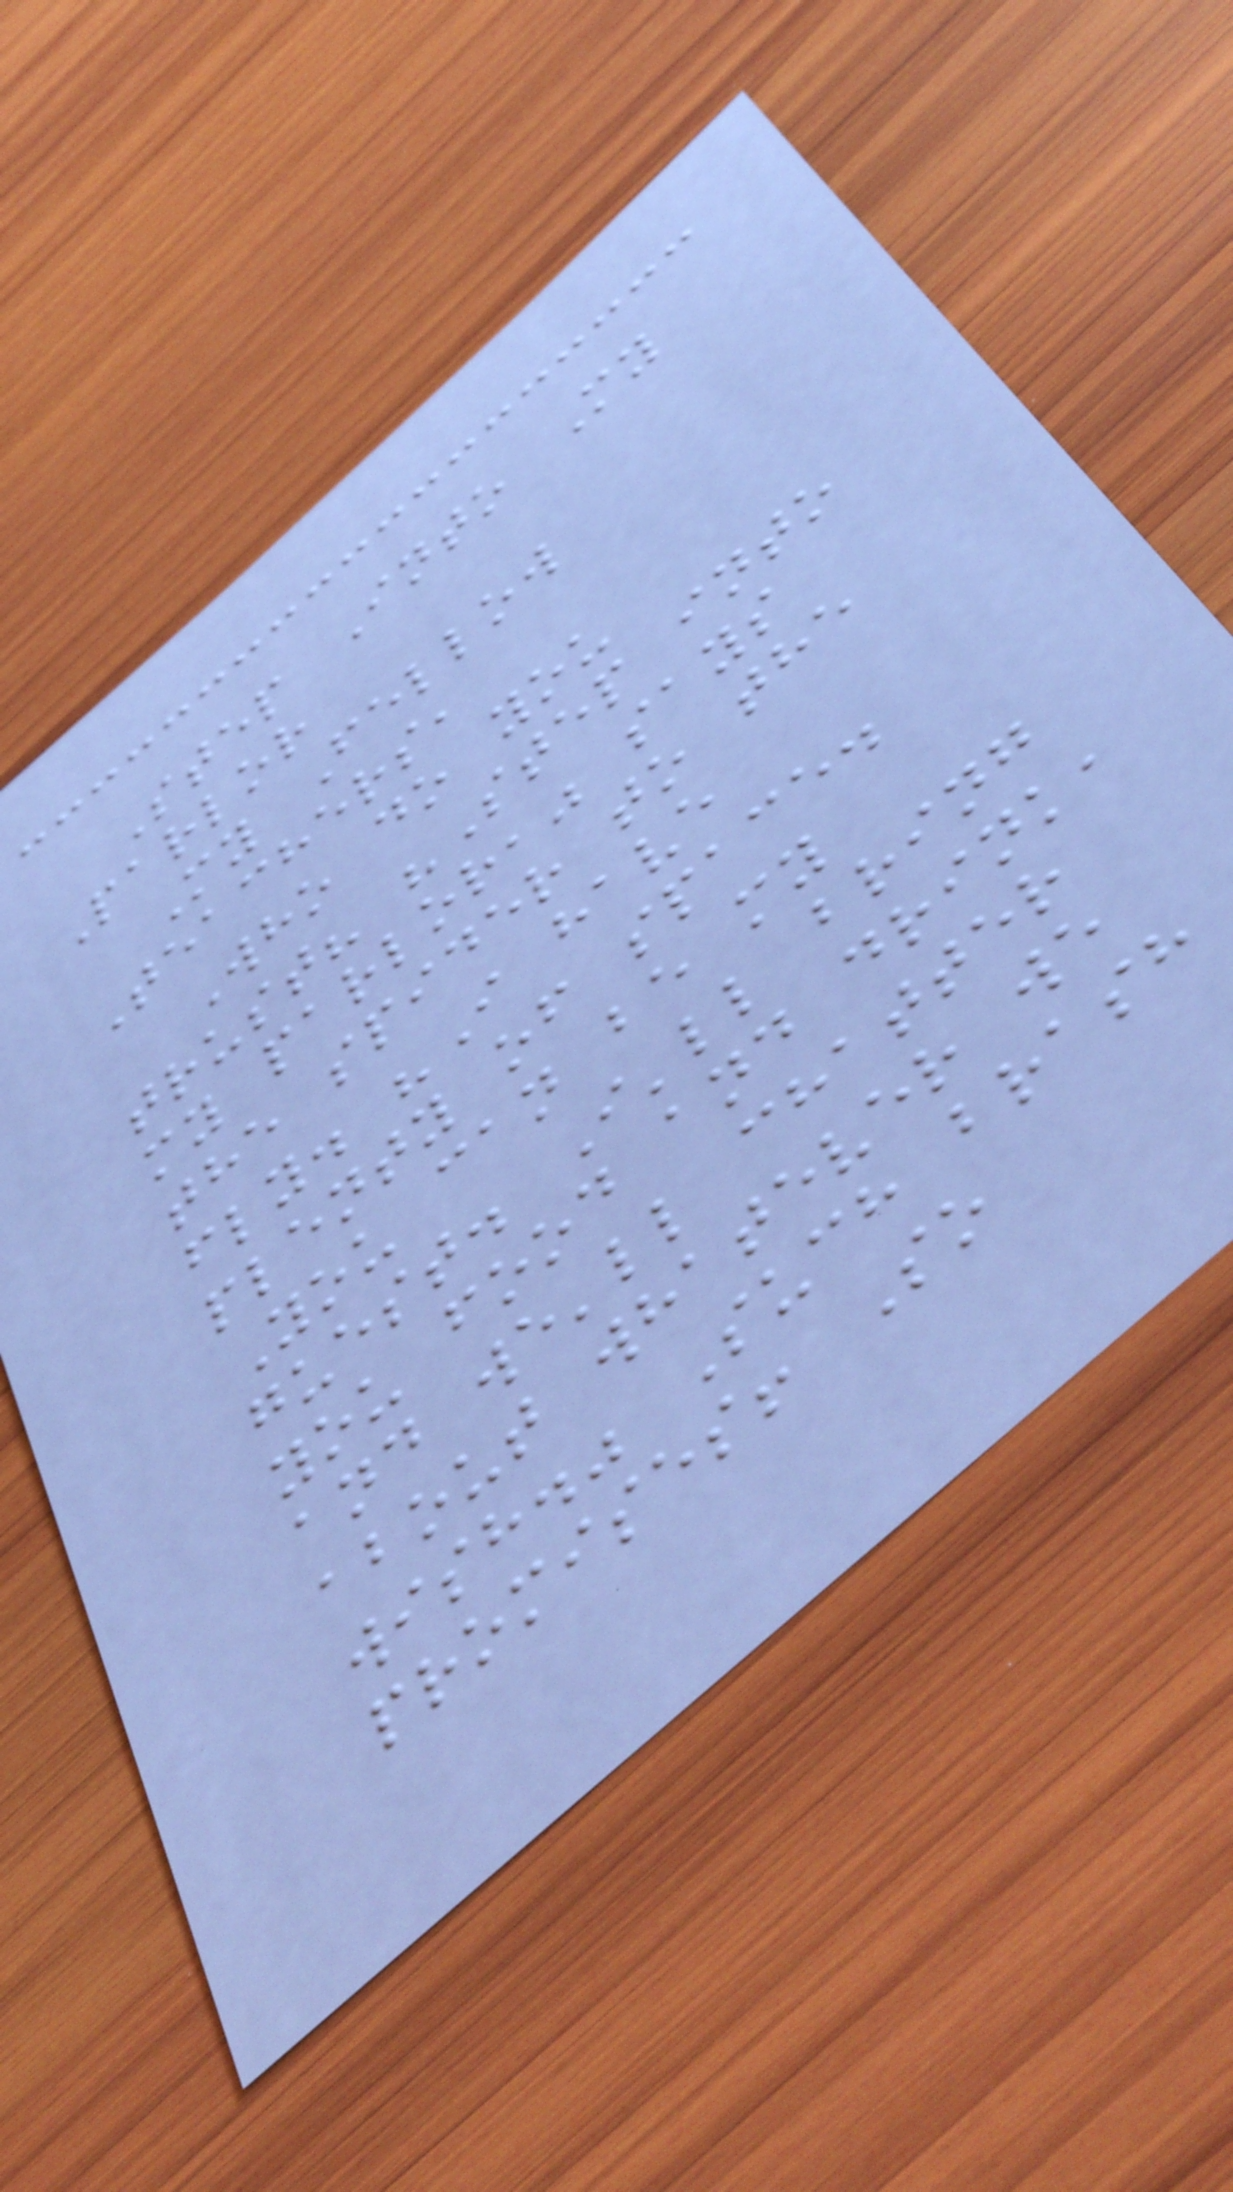Step Into My
Parlor
My Fellow
Teachers,
Who do you
trust? "Step into
my parlor," says
the spider to the
fly. "I have
plenty of space.
You can be my
guest. I'll bring
you food and drink,
and we'll chatter
about whatever we
wish." Such brash
promises! So
